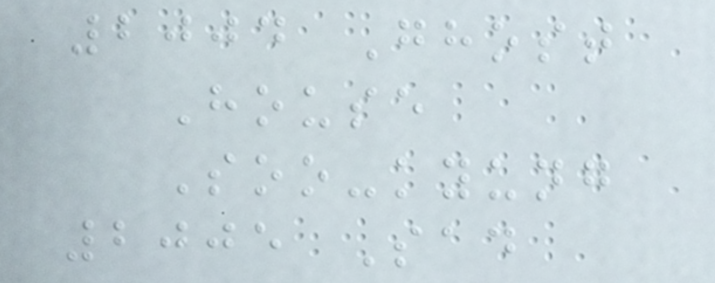2004 Ghost
House
Soo-kyung
2005 Sad
